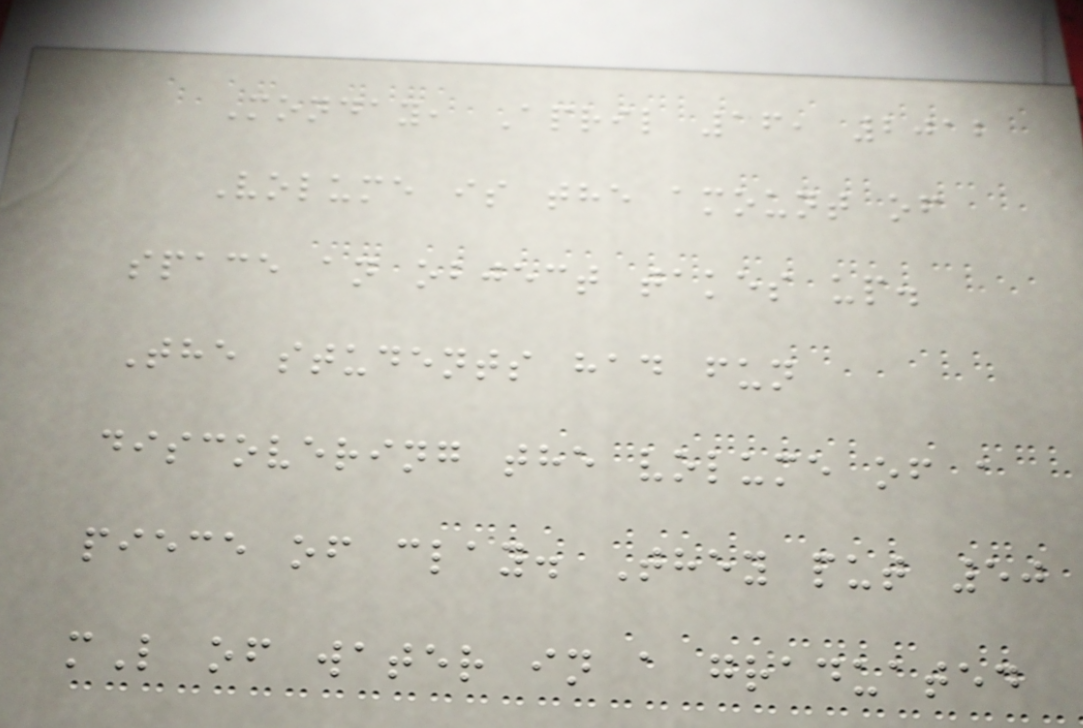Monday, April 16, 2012
Volume is the amount of
space an object takes up.
The students had fun
discovering the volume of a
piece of clay. They put 50
mL of water in a graduated
